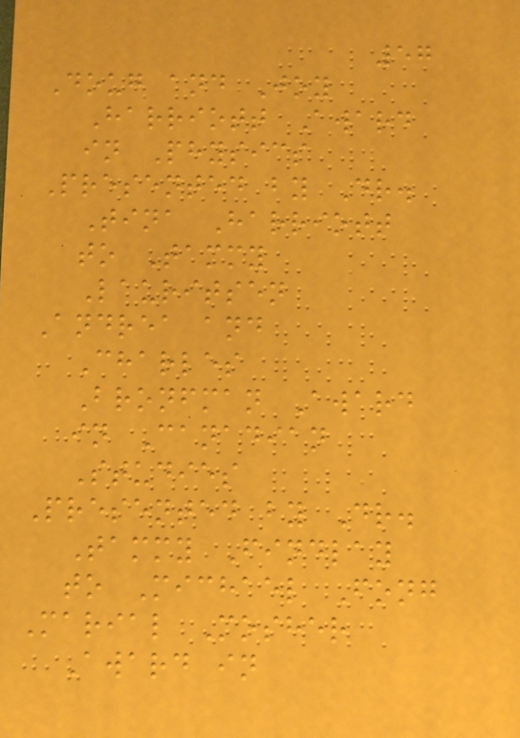57
Doug and Joy
Harriott Award
in Physics
Presented by Dr.
Tina Harriott
to Tammy
Lauritsen
Andrea and
Charles
Bronfman Award
in Canadian
Studies
Presented by Dr.
Tammy Findlay
to Michael Fong
Marial Mosher
Award in
